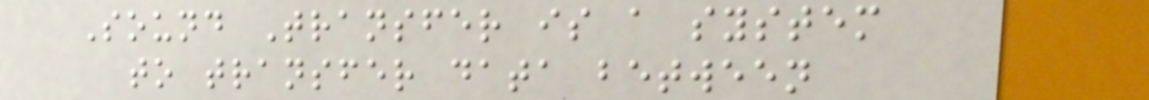Sound Transfer is a system
to transfer data between
